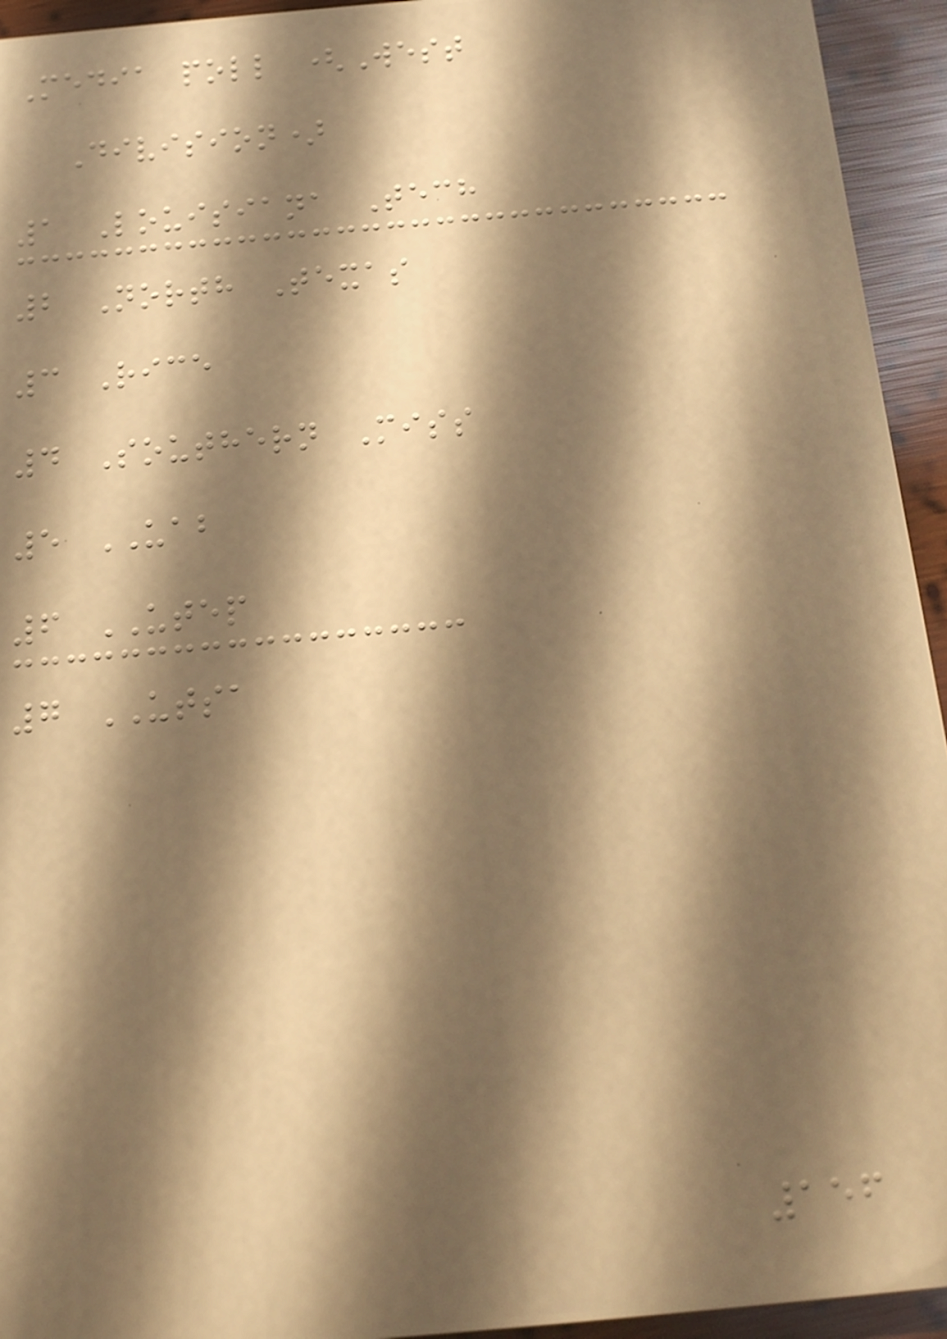Media poll (West
Division)
1 Louisiana Tech
2 North Texas
3 Rice
4 Southern Miss
5 UAB
6 UTEP
7 UTSA
156
